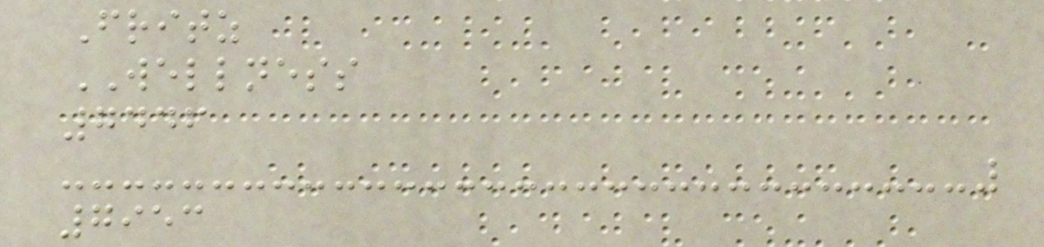Fritz
WELLNESS
7446
7953
